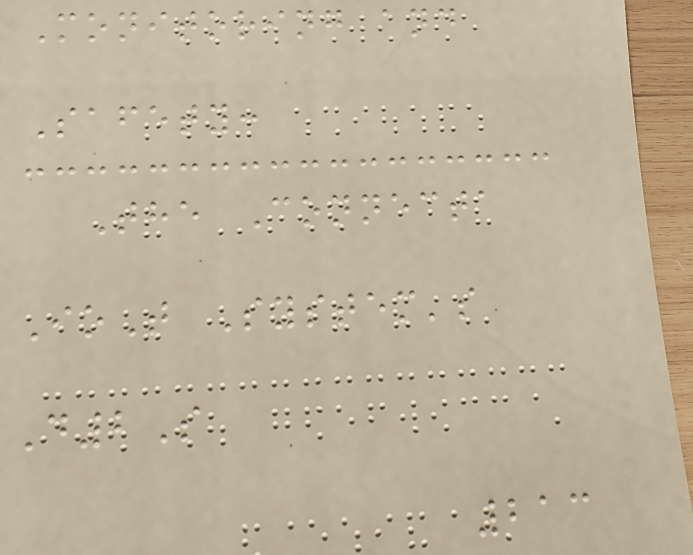Monitoring and
Safety:
The Connecta
IoT System's
D2S
213
